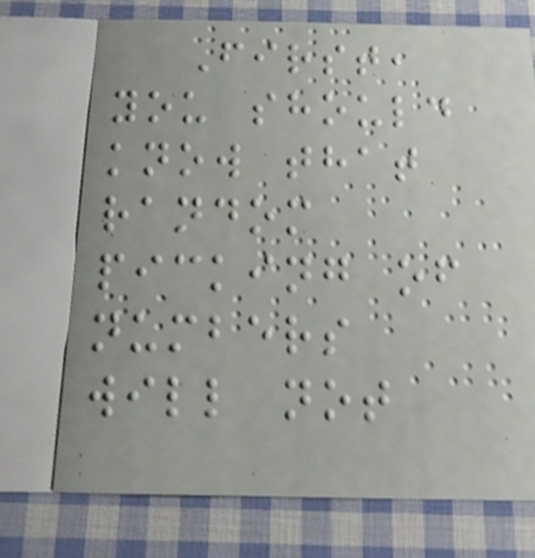First,
you should
know that
random
picking of
numbers
will not
